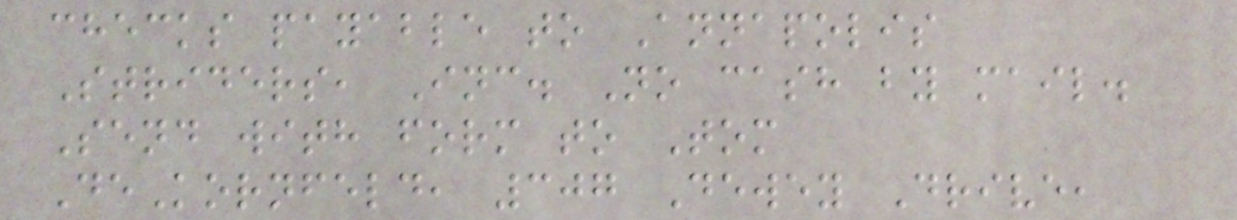checks payable to Annapolis
Striders, Inc. No cash by mail.
Send with form to Tom
DeKornfeld, 307 Dewey Drive,
